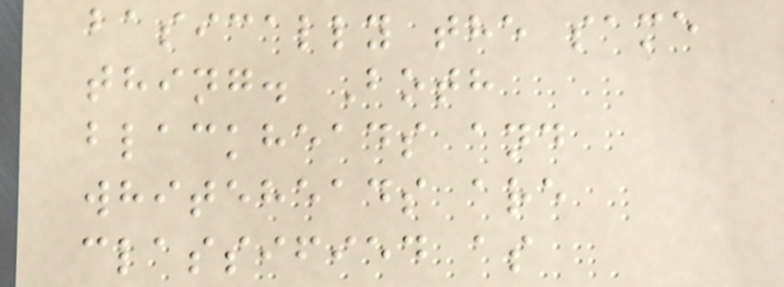basically the same
thing. Both
blackheads and
whiteheads are
classified as
